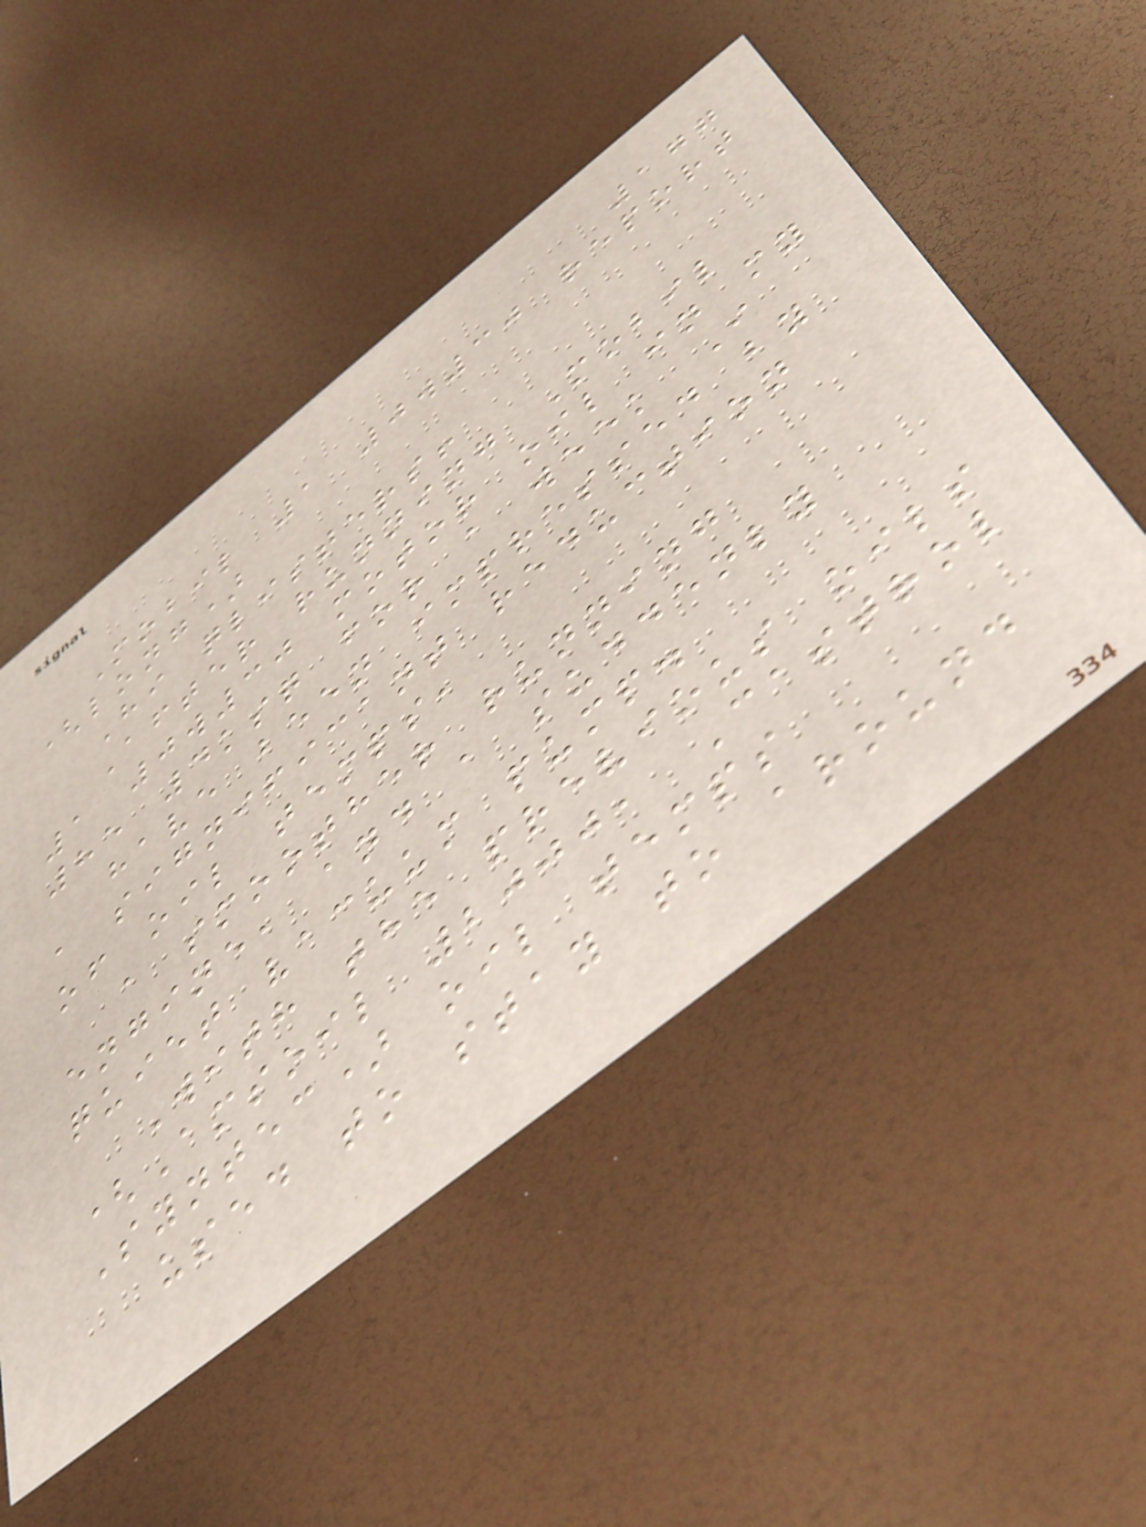177
Mobil 1 0w30 report
(long)
Hi qlisters!
After running Mobil
1 0w30 motor oil in my
85 4ksq for a week I
have been impressed by
a significant reduction
of oil temps,
a smoother running
engine, and a suddenly
quiet vacuum pump.
With the previous oils
(Amsoil 2000, Castrol
Syntec) oil temps
used to stay to around
